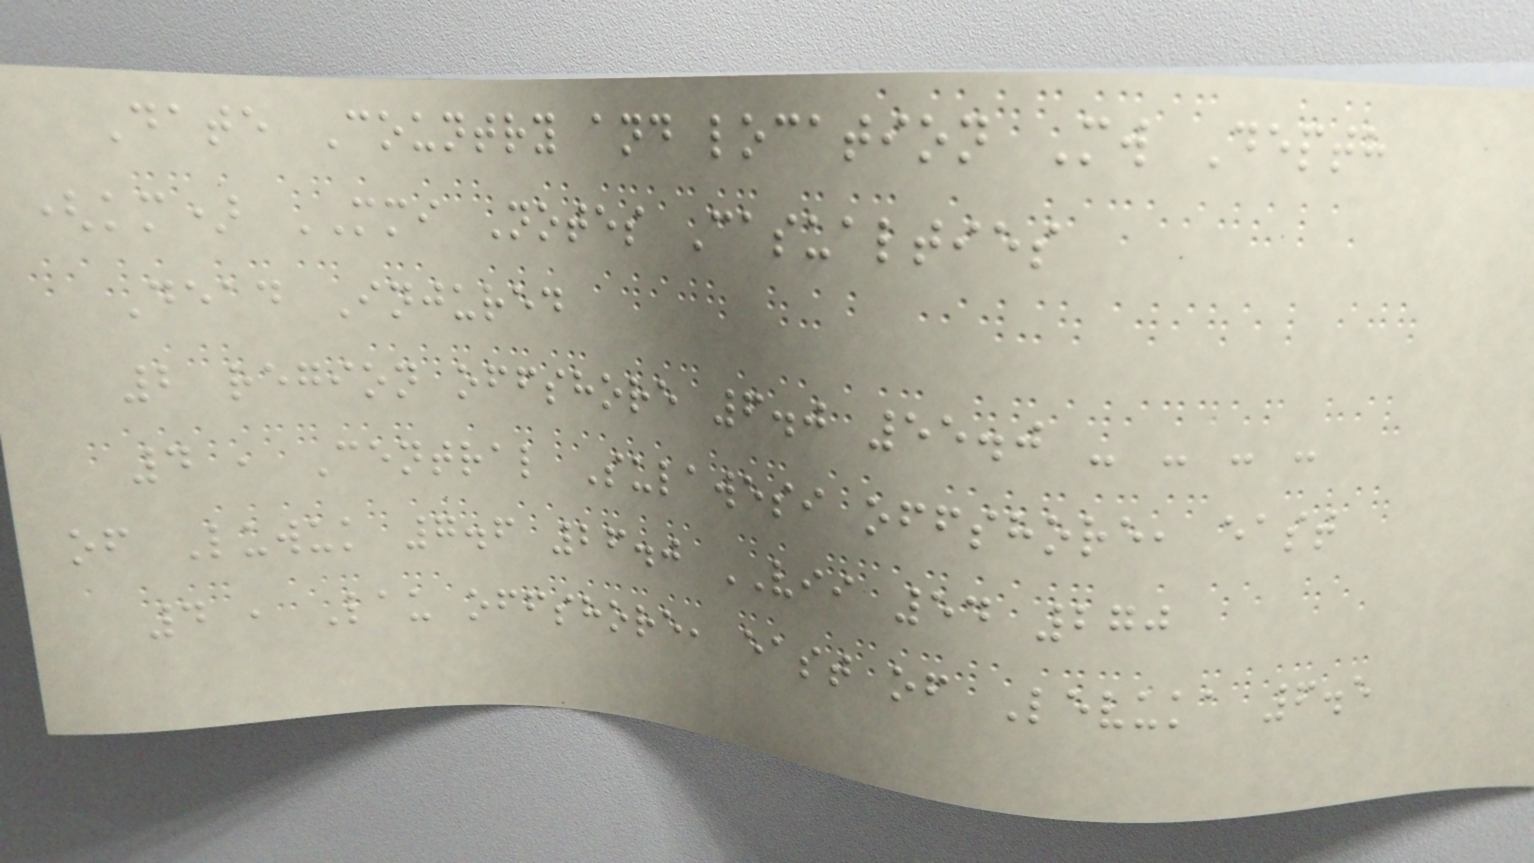Date Country and location Mw Depth
(km) MMI Notes Casualties
Dead Injured
2 region offshore 6.0 55.0 - - - -
4 , Central Sulawesi offshore, east
of Luwuk 7.6 26.0 VII 54 270
4 , Lau offshore, east of Levuka 6.5
